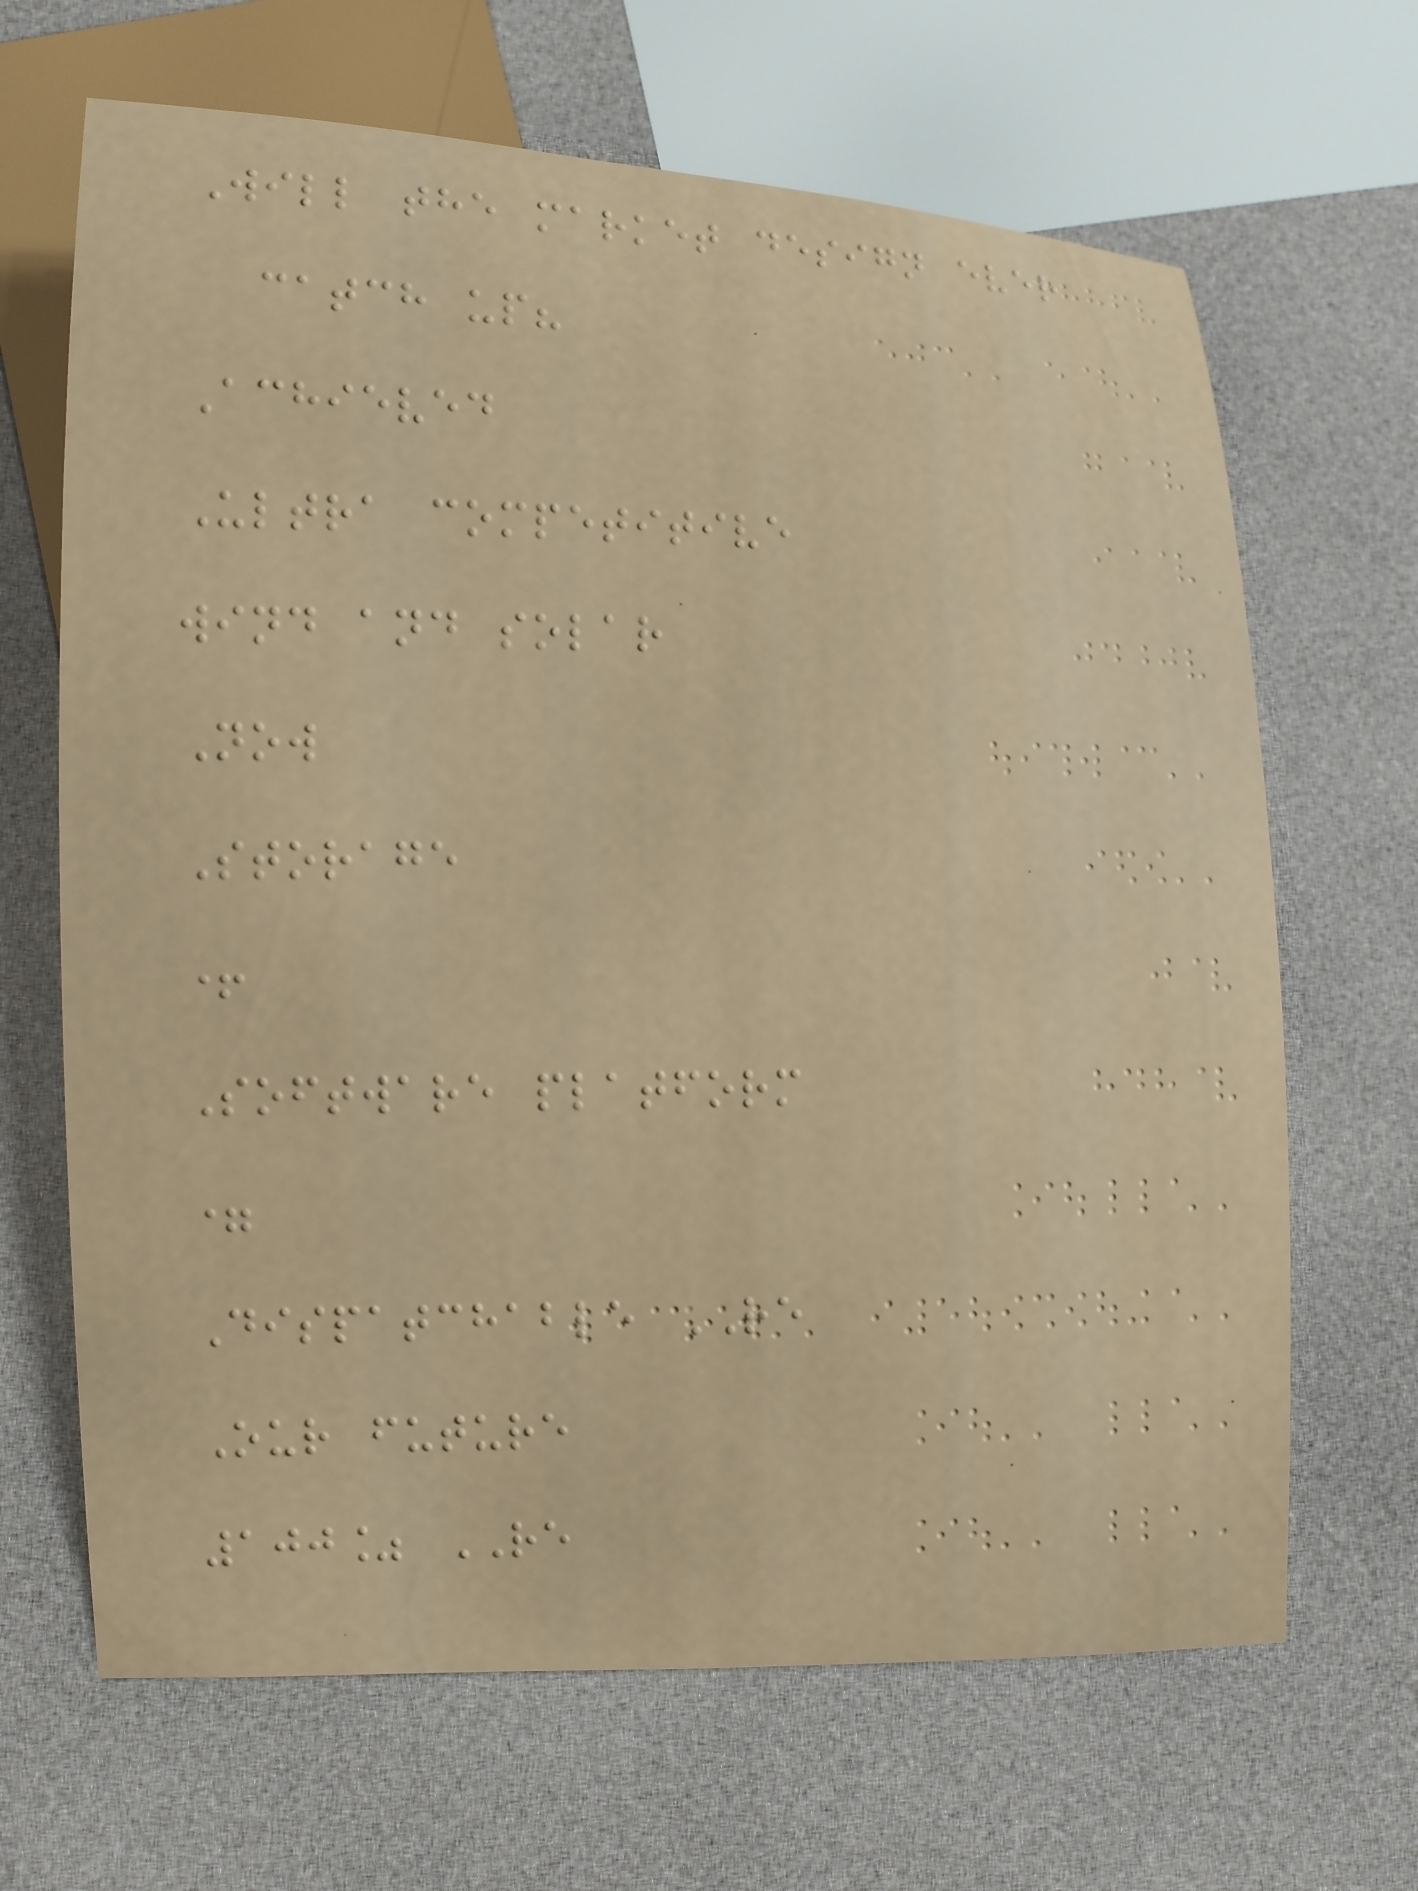Will the market design ever
catch up?
Achieved
Ultra competitive
wind and solar
Now
Storage
+
Software platform
=
Dispatchable RE
Our future
100% RE
